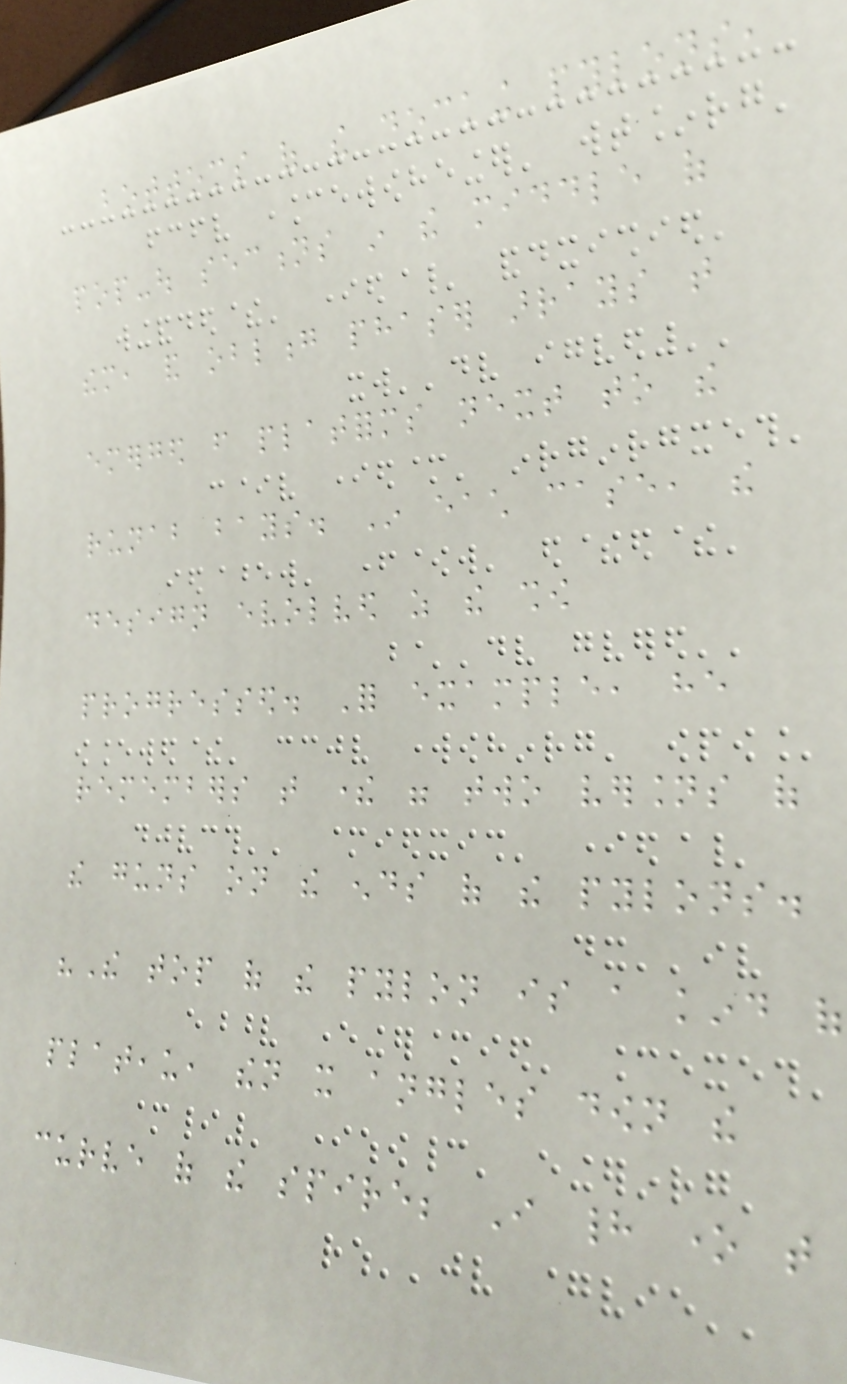bottoms of the docking pylons,
pop-out sections in the middle of
them, and oblong phaser arrays that
emerged from platforms next to the
runabout bays. In each case, the
design evolved as the show
progressed. For example, he
remembers that there were two versions of
the guns on the ends of the pylons.
"The top of the pylon is a kind of
plateau, then it angles down the
curve of the spire; I had one that
